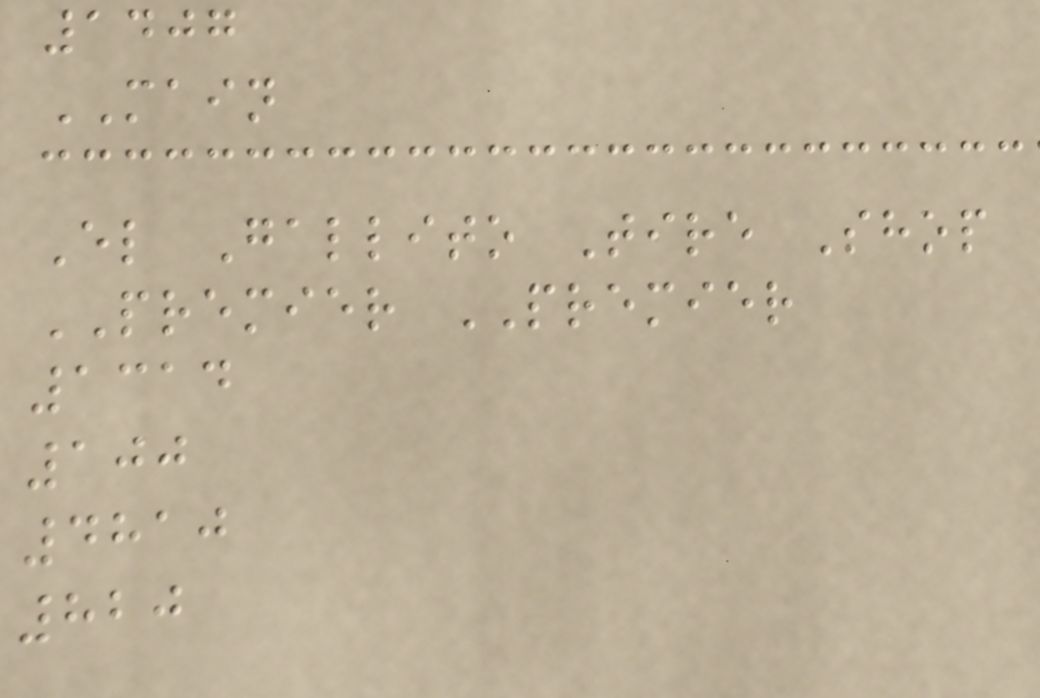1407
MAIN
El Gallito Tire Shop
PREMIER PREMIER
1314
100
4810
820
